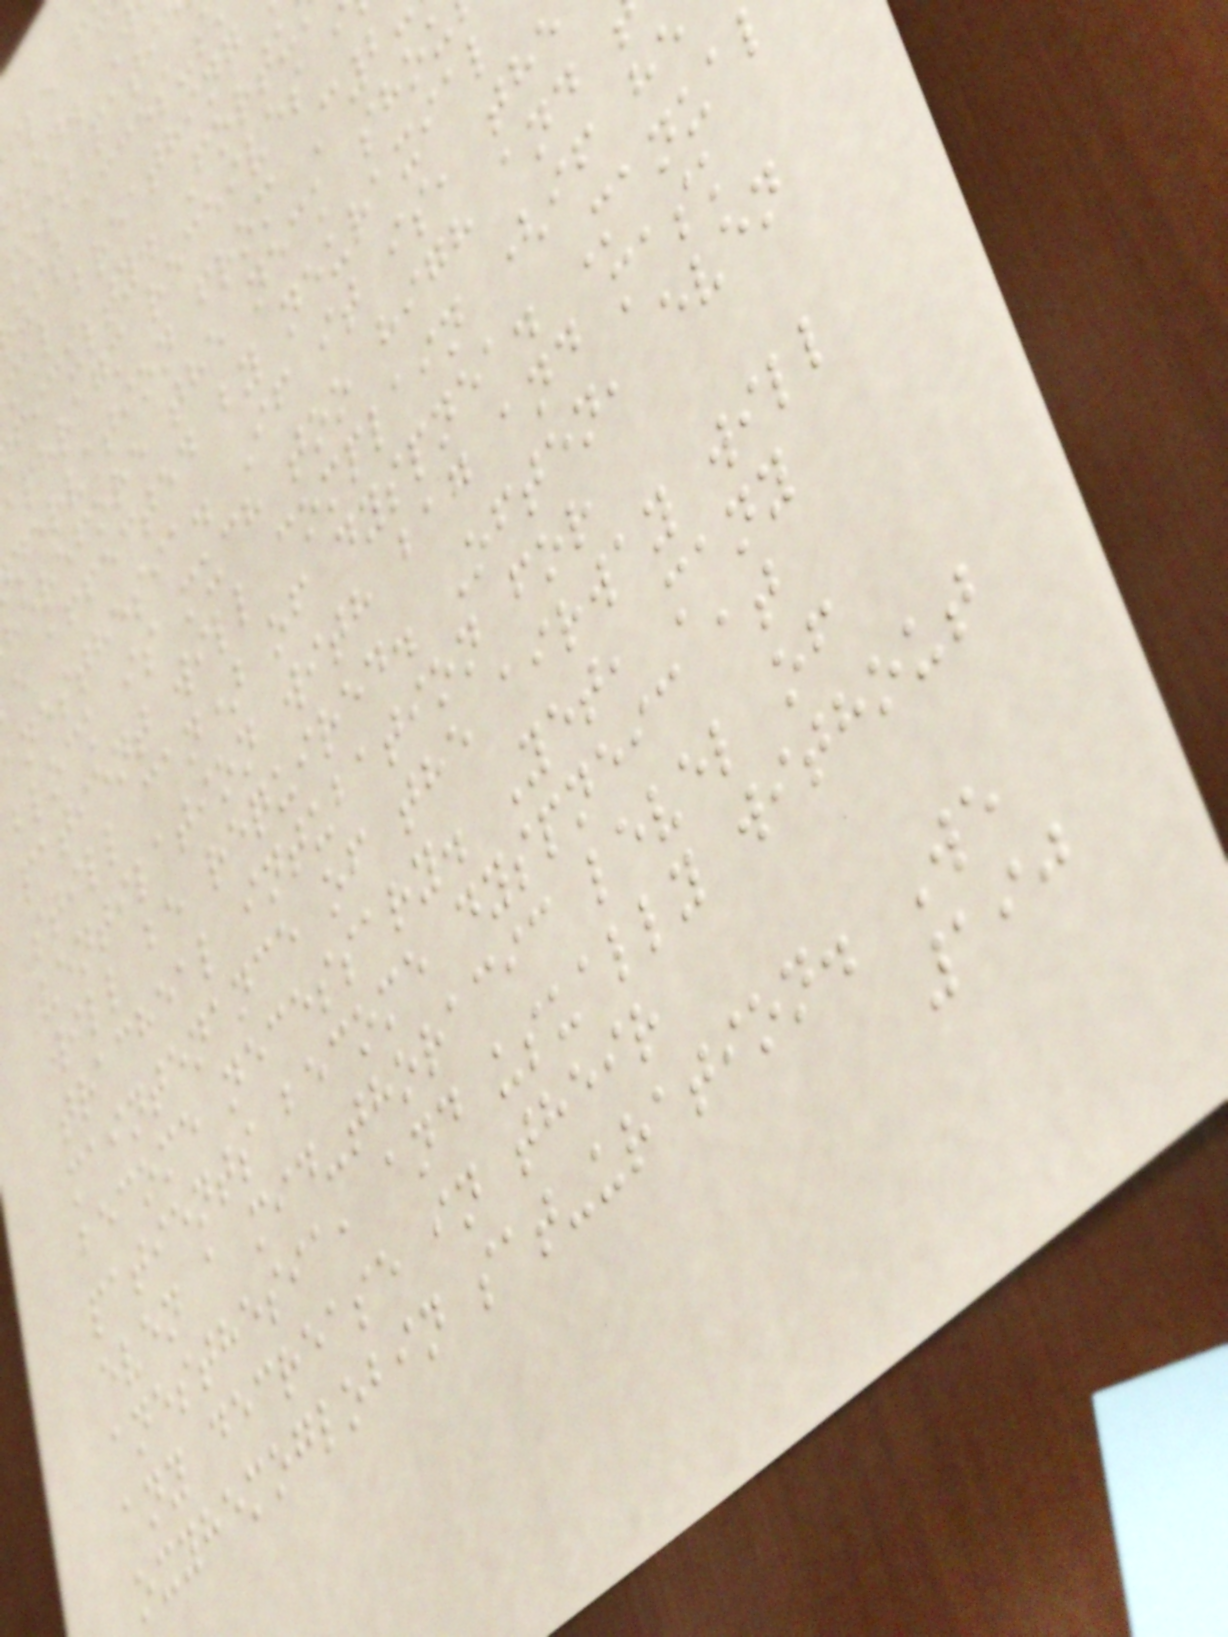most pati
uit acces-s
mal breathing
ficulty. Fortu
aphragm receives
nervation from C2
herefore the neck sho
e affected by neuraxial
anesthesia. If it is, the
block is much too high and
patient will complain (if he
still can) of dyspnea. Manua
ventilation with bag and mask
will be required. Often, even
tracheal intubation for
maintenance of the airway will
become necessary. Yet, many
patients become dyspneic at
even a mid-thoracic level of
anesthesia, and usually without
any decrease in their
oxyhemoglobin sat-uration. We
190
